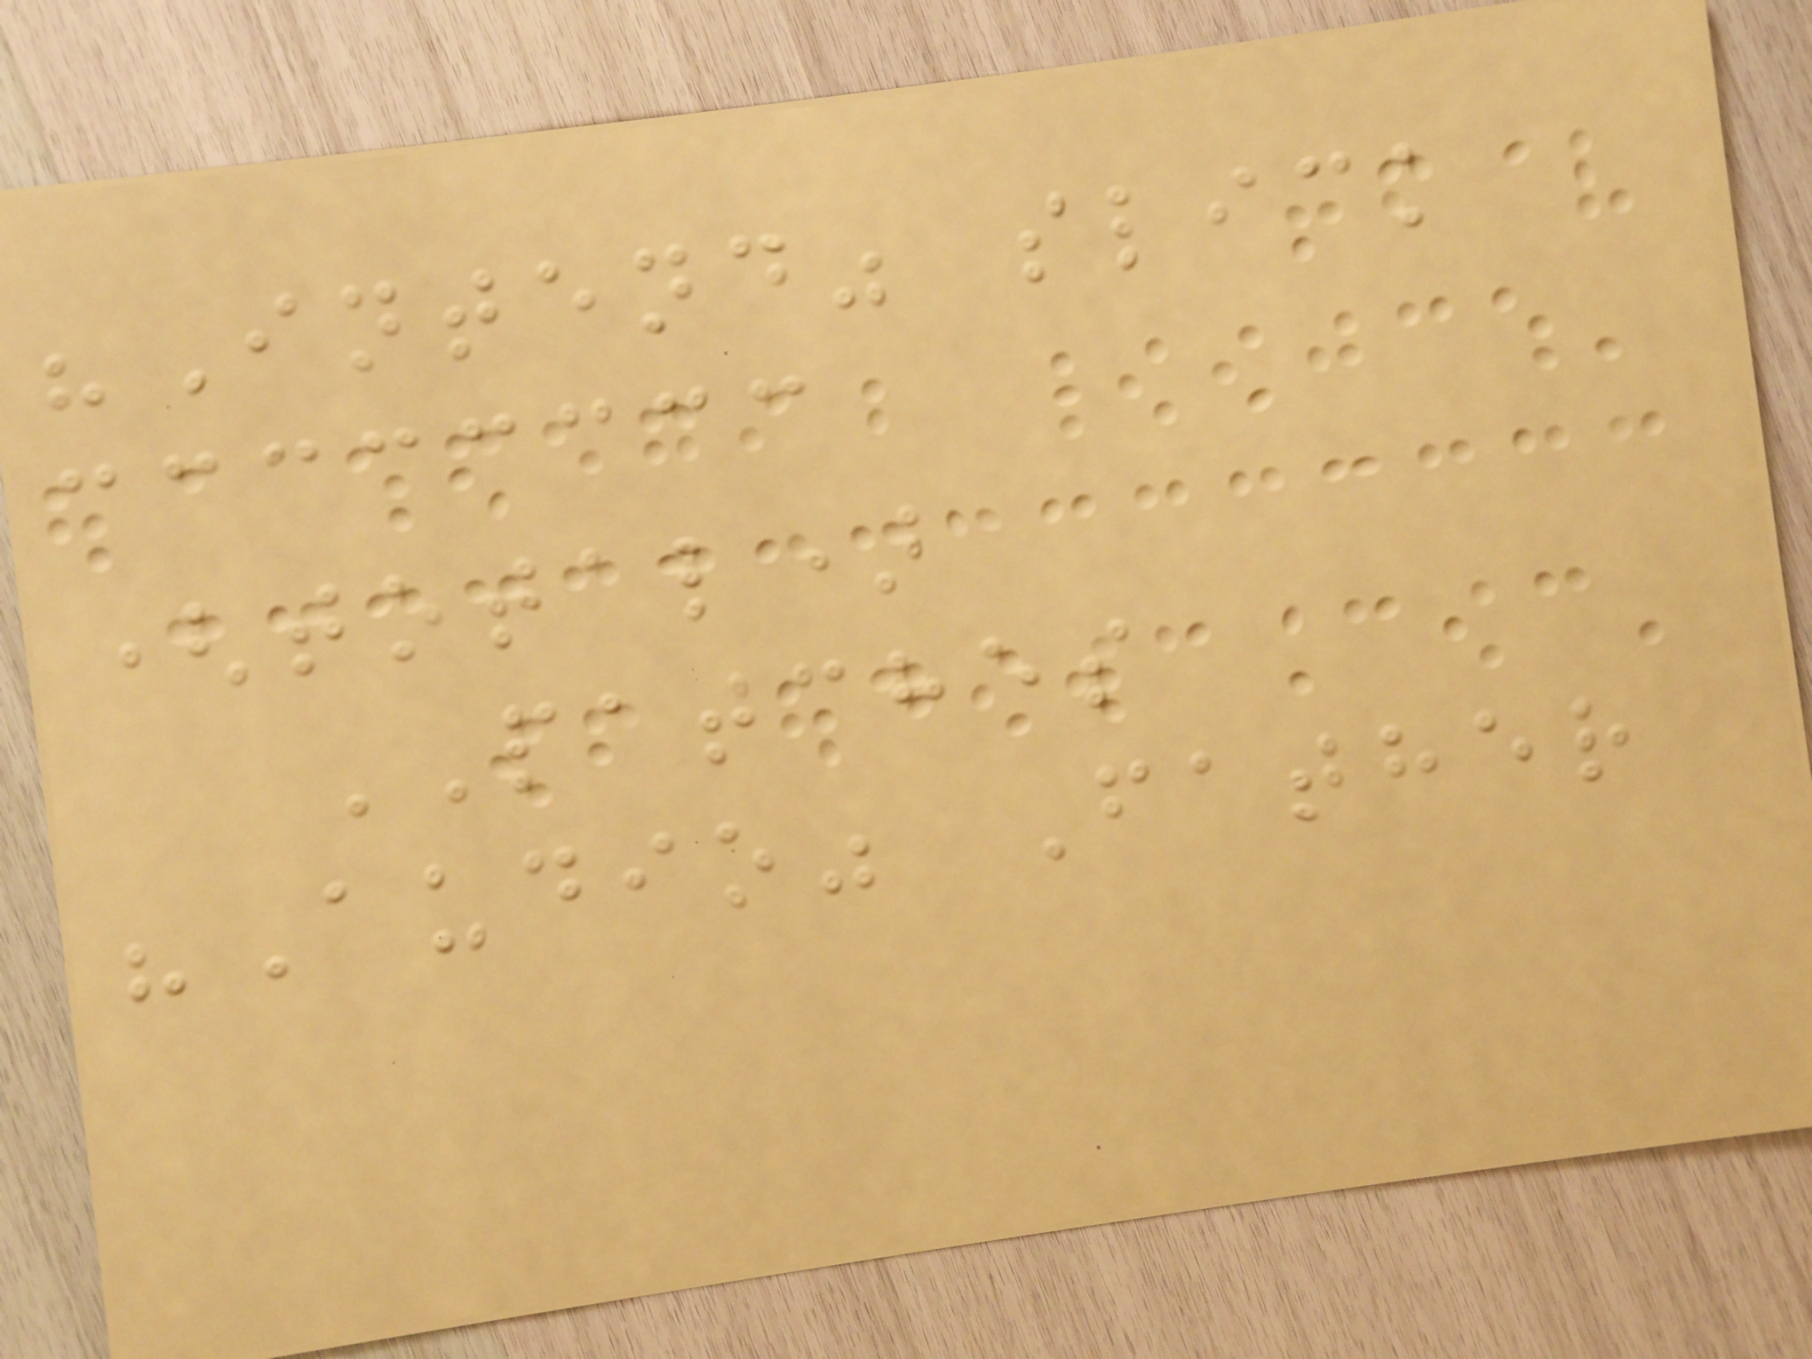"Intend" slick
(total)
PATCHES
"Audio" Father
